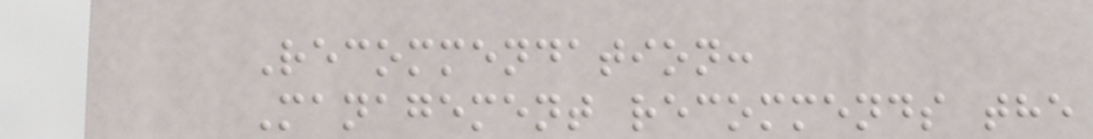Recommendation:
Management recommends the
